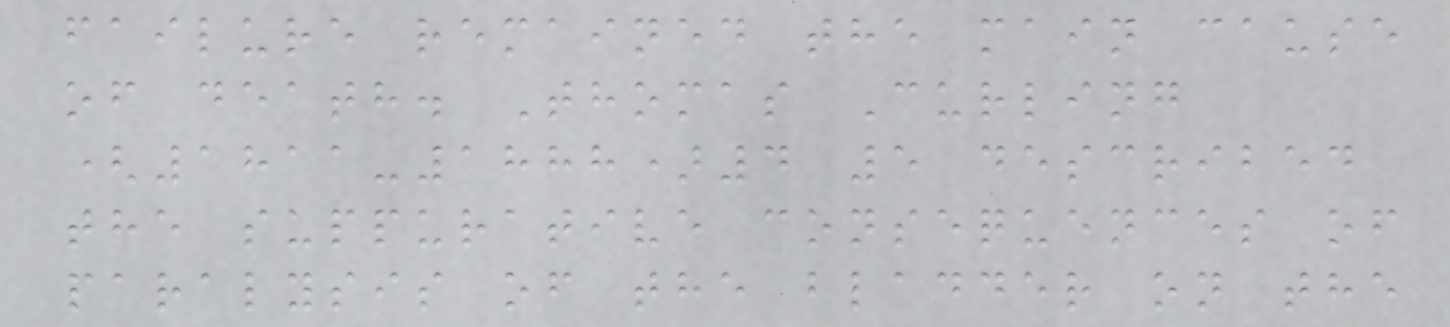failure remained the main cause
of death. Thomas Curling
(1811-1888)4 5 described
the suppurative consequences of
paralysis of the bladder on the
